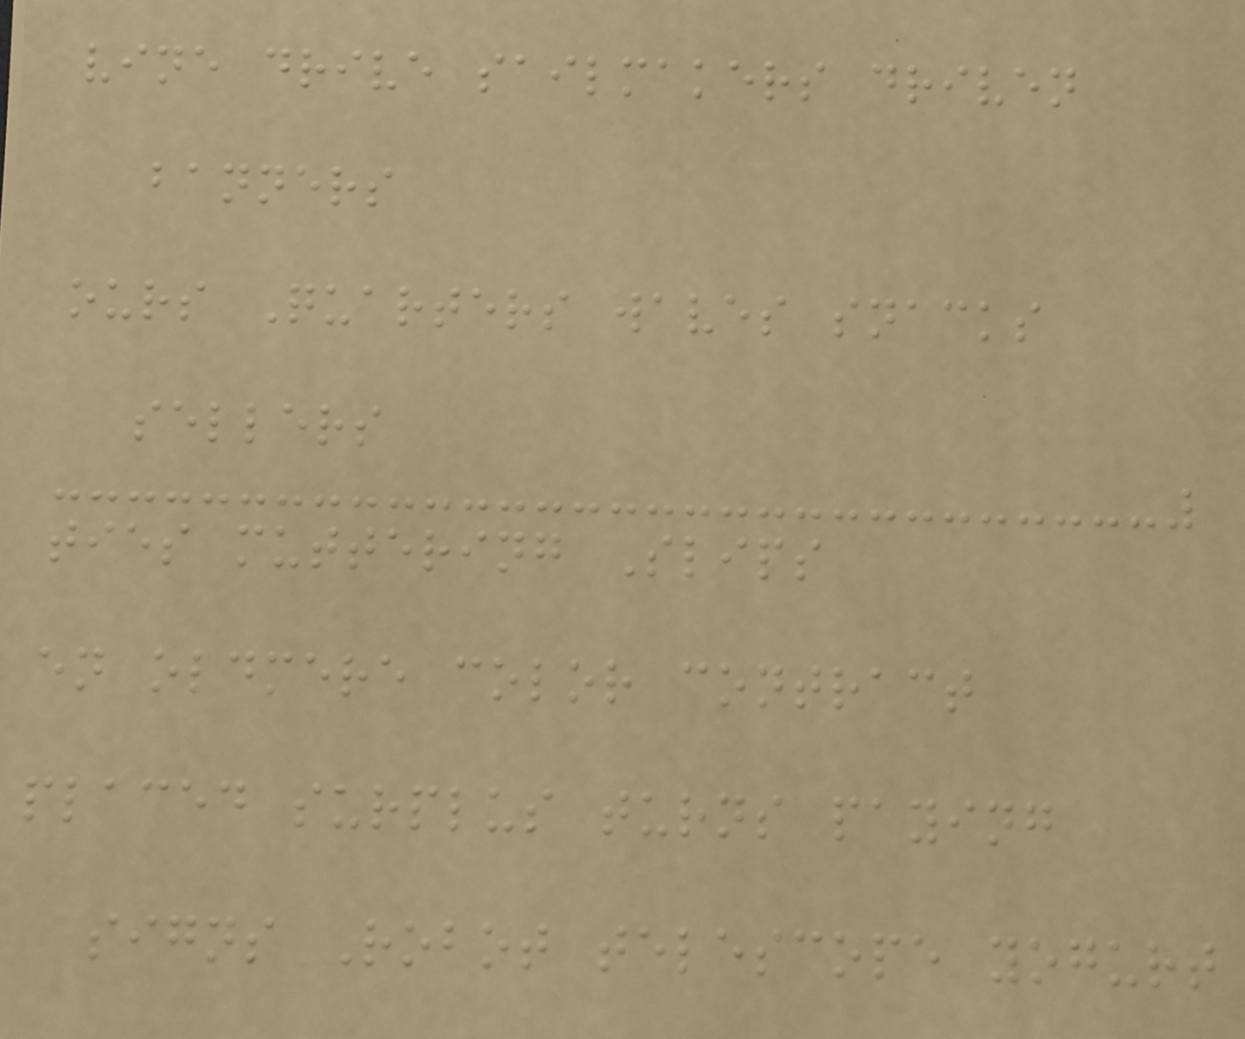vine drive sailmakers driven
banners
ours Quarters waves snacks
sellers
ties muttering Slips
en oldmere color contract
placed surplus turns paying
signs Robot telescope yogurt
